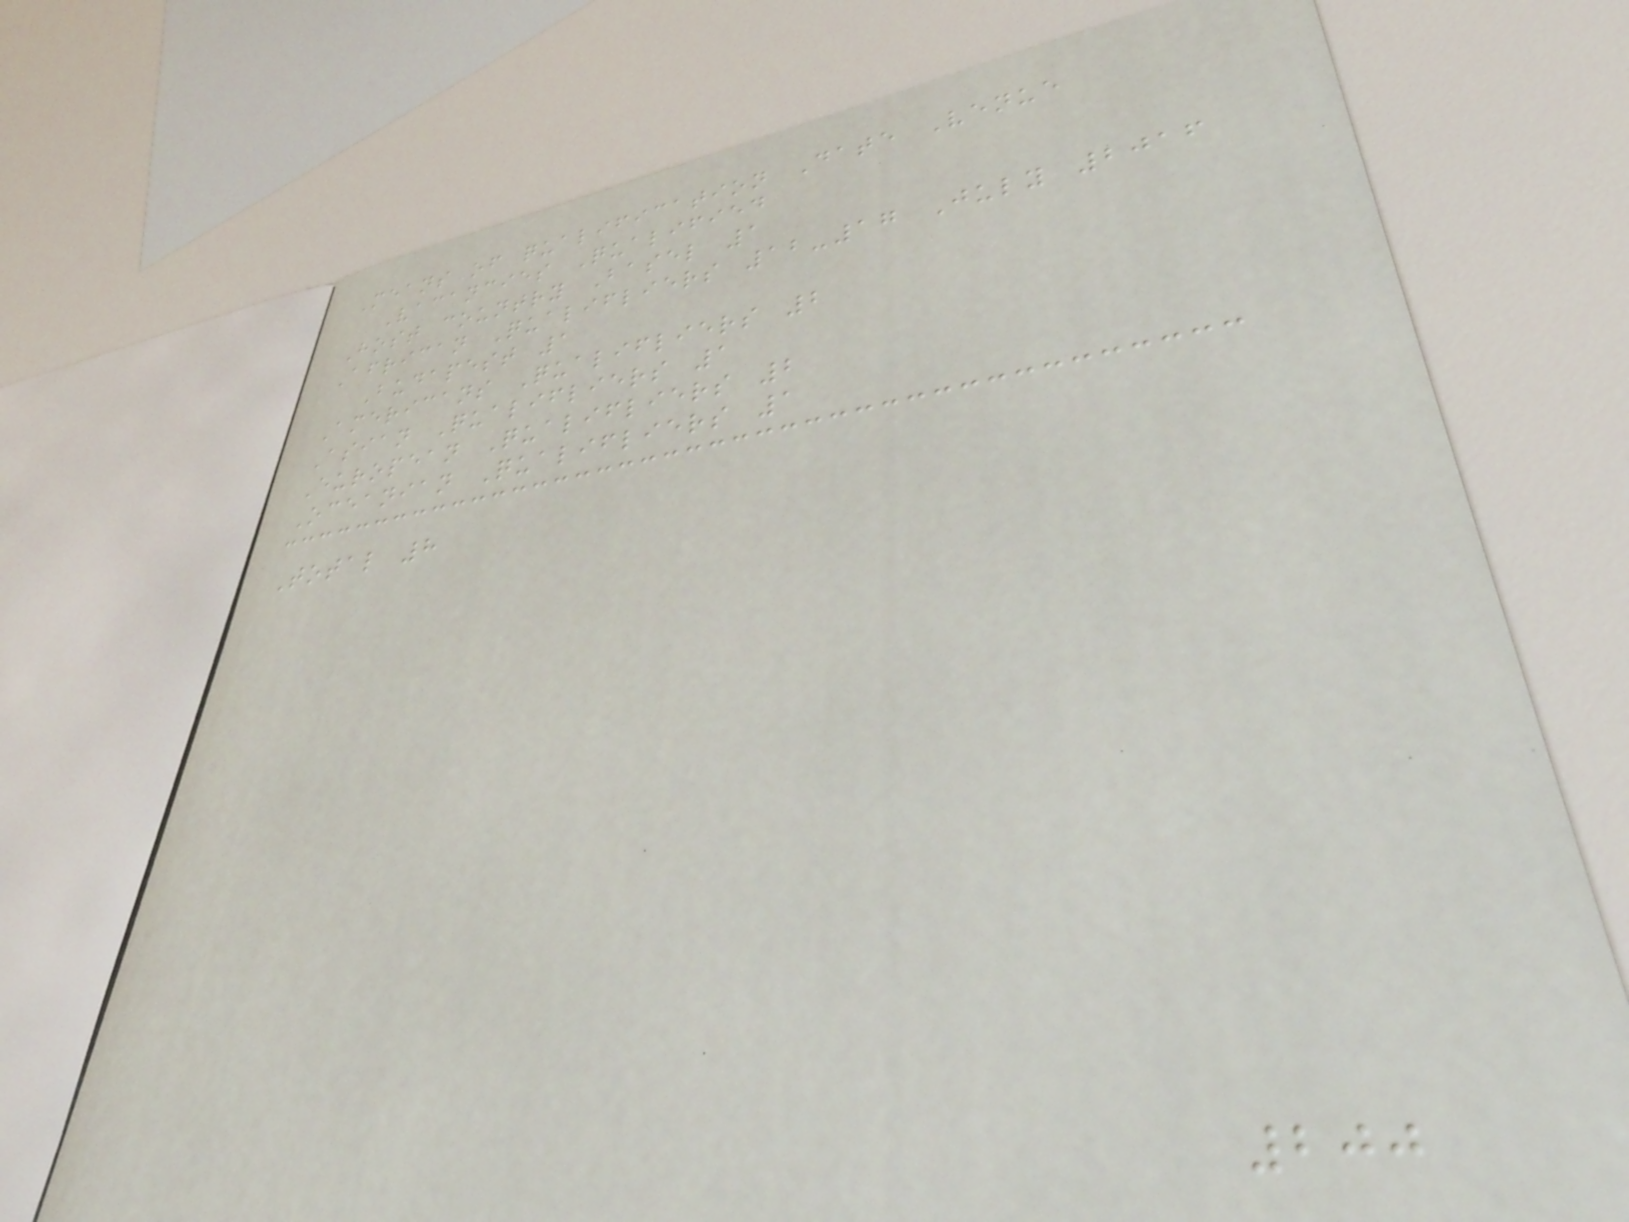Means of qualification Date Venue
Vacancies Qualified
Host country Basel 1
African Qualifliers 12-17 July 2016
Budapest 1
Americans Qualifliers 2
Asian Qualifliers 1
European Qualifliers 2
Oceanian Qualifliers 1
Total 8
200
